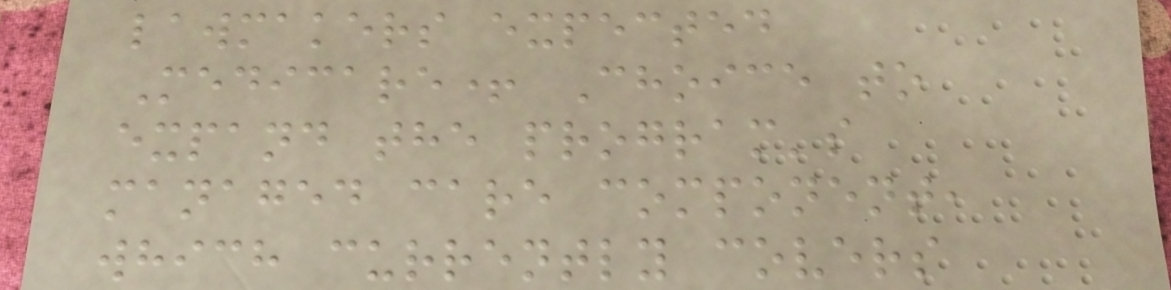lawmakers expected
Medicare+ Choice to
expand the program's
managed care component,
which currently covers
